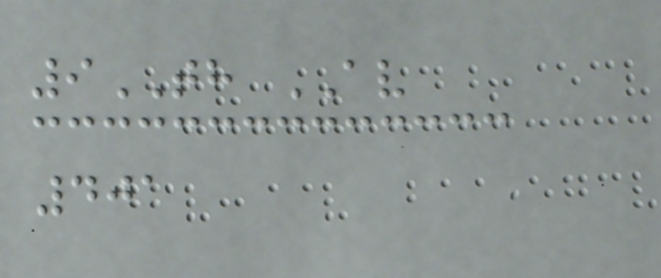9TH AV
401
